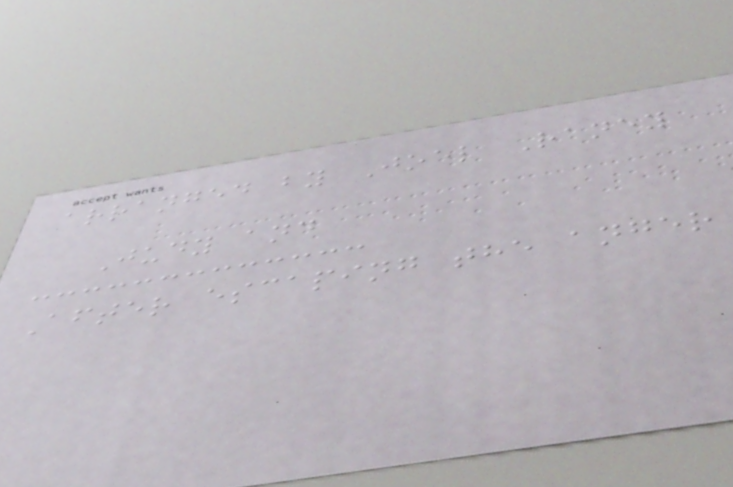arranged by Joel Raney
Judy and
After escaping the anger
